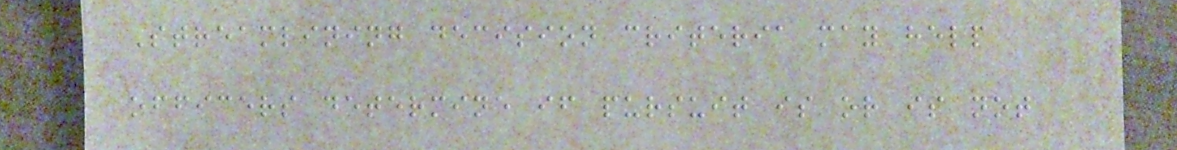Streamlining decision criteria may help
officers determine if pursuit is or is not
